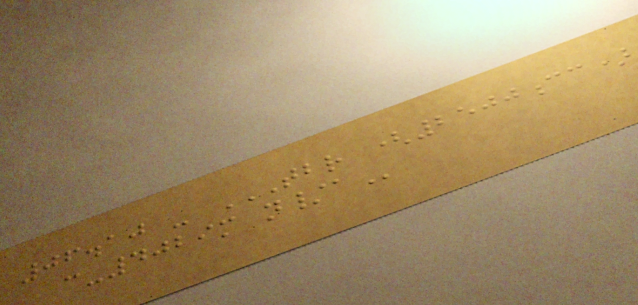06.10 - TBR (2500CC)
C-4029M N/A
